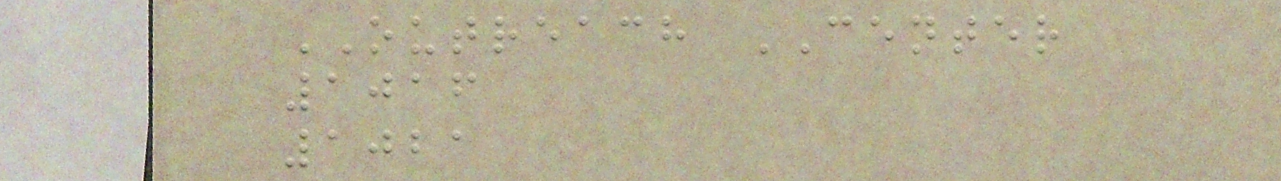OUTREACH CENTER
1016
1021
